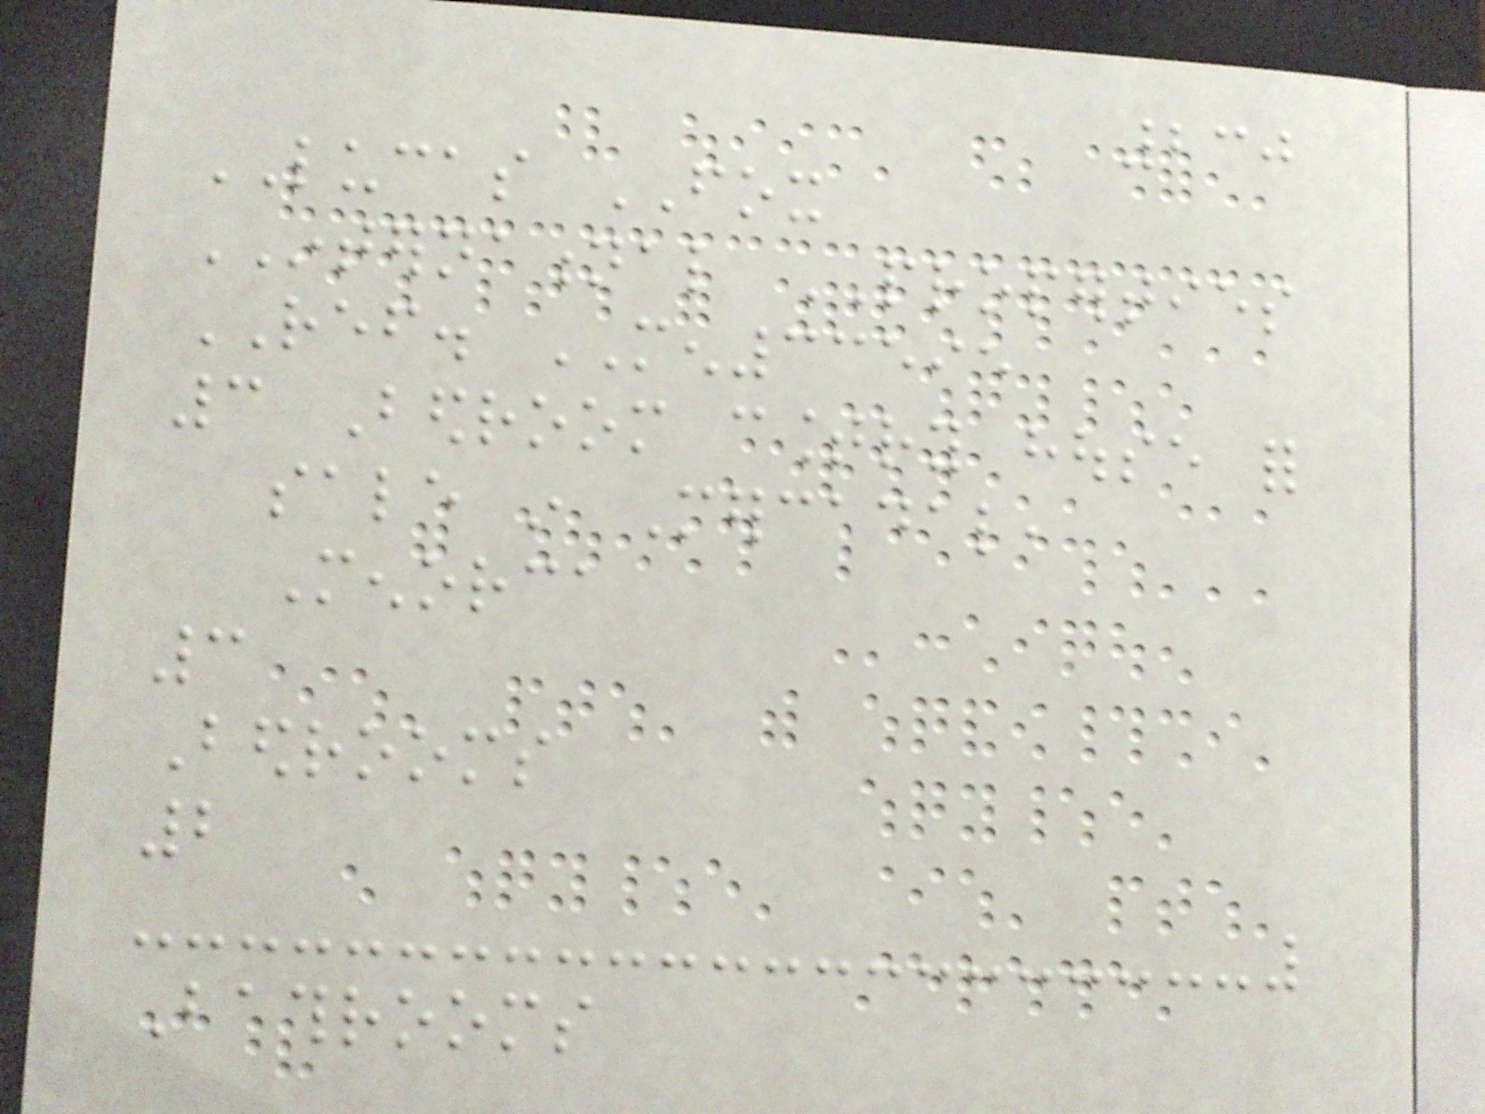230
LUCAS FOX
INTERNATIONAL PROPERTIES
REF. MEN33595
3 Bedroom country house for
sale in Mercadal,
Menorca
3
Bedrooms
2
Bathrooms
